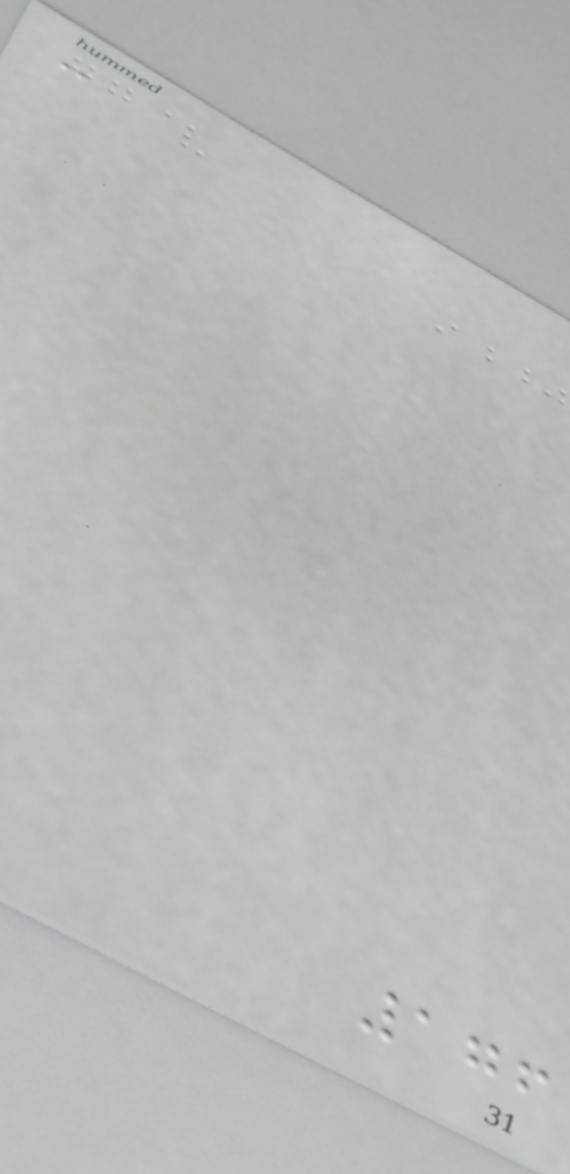-
176
